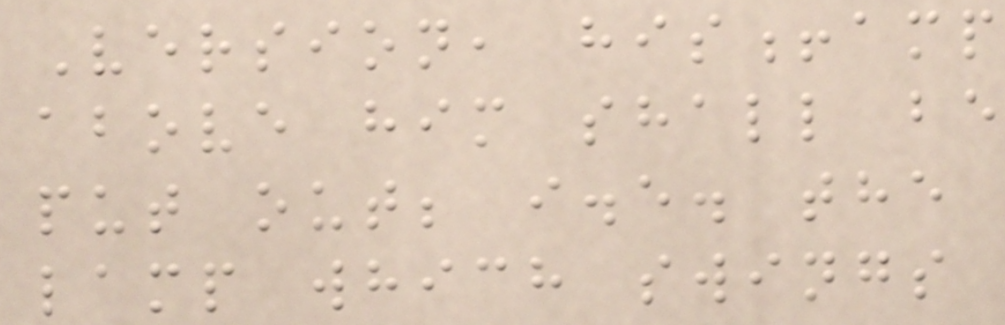Version, his!amp
above him shall be
put out; i.e. the
lamp which swings
